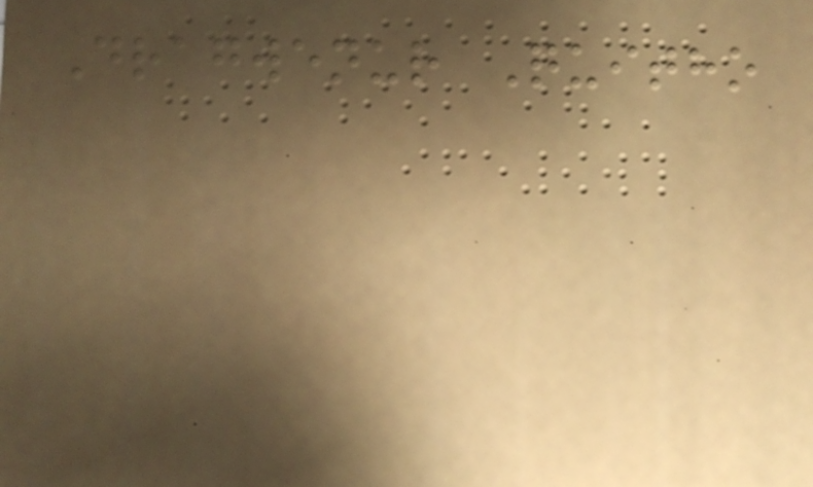Dragwenur Quitho
